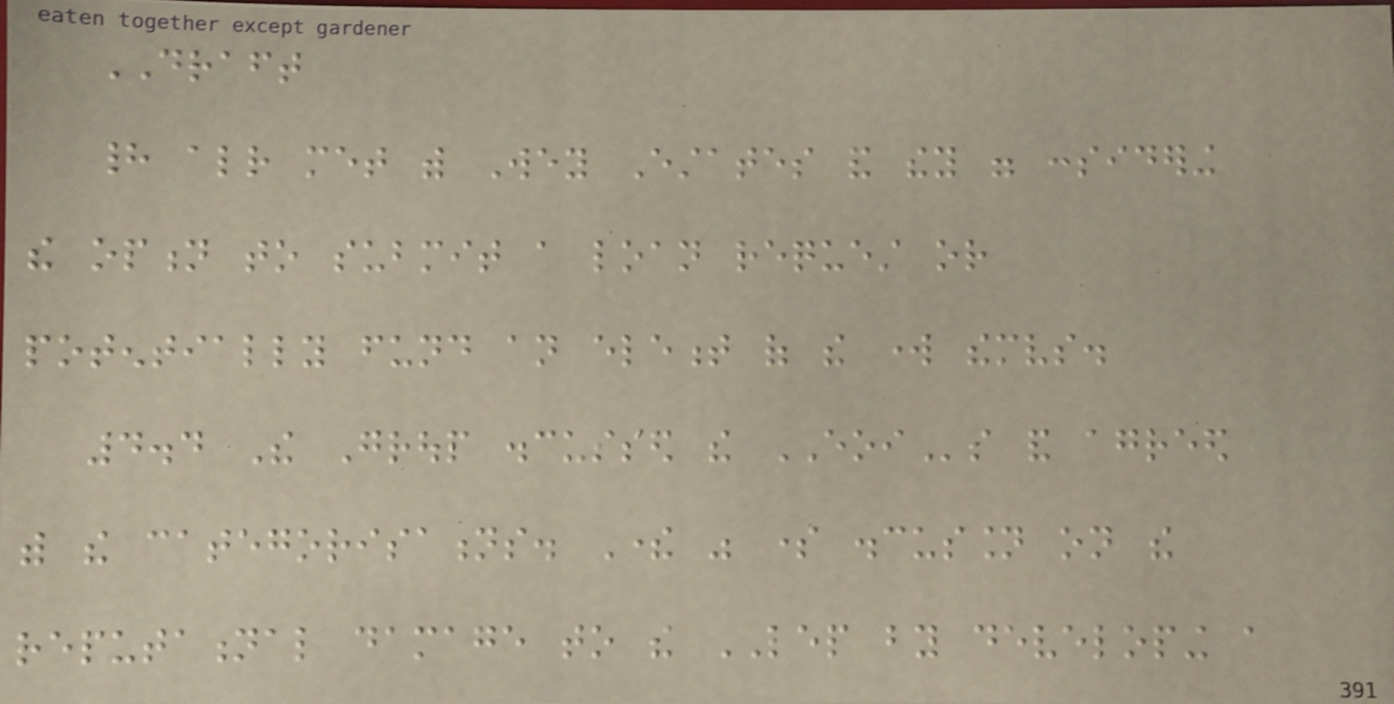DRAFT
had already met with Wey Estates and they were considering
the option to submit a loan request or
potentially fund an element of the work themselves.
4.4 The Group discussed the EOIs and agreed
with the categorisations. There was some discussion on the
reputational damage to the LEP by developing a
